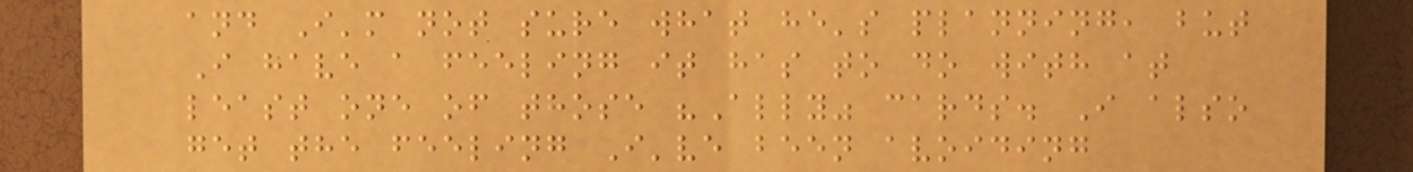and I'm not sure what he's planning, but
I have a feeling it has to do with at
least one of those "Ally" cards. I also
get the feeling I've been avoiding
